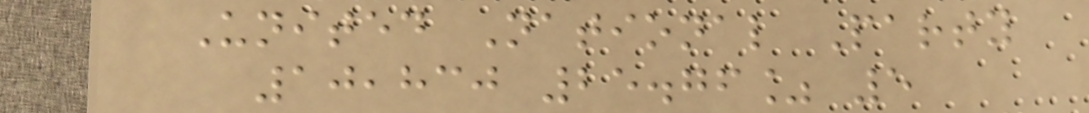United National Party
10,830 25.76% 5
